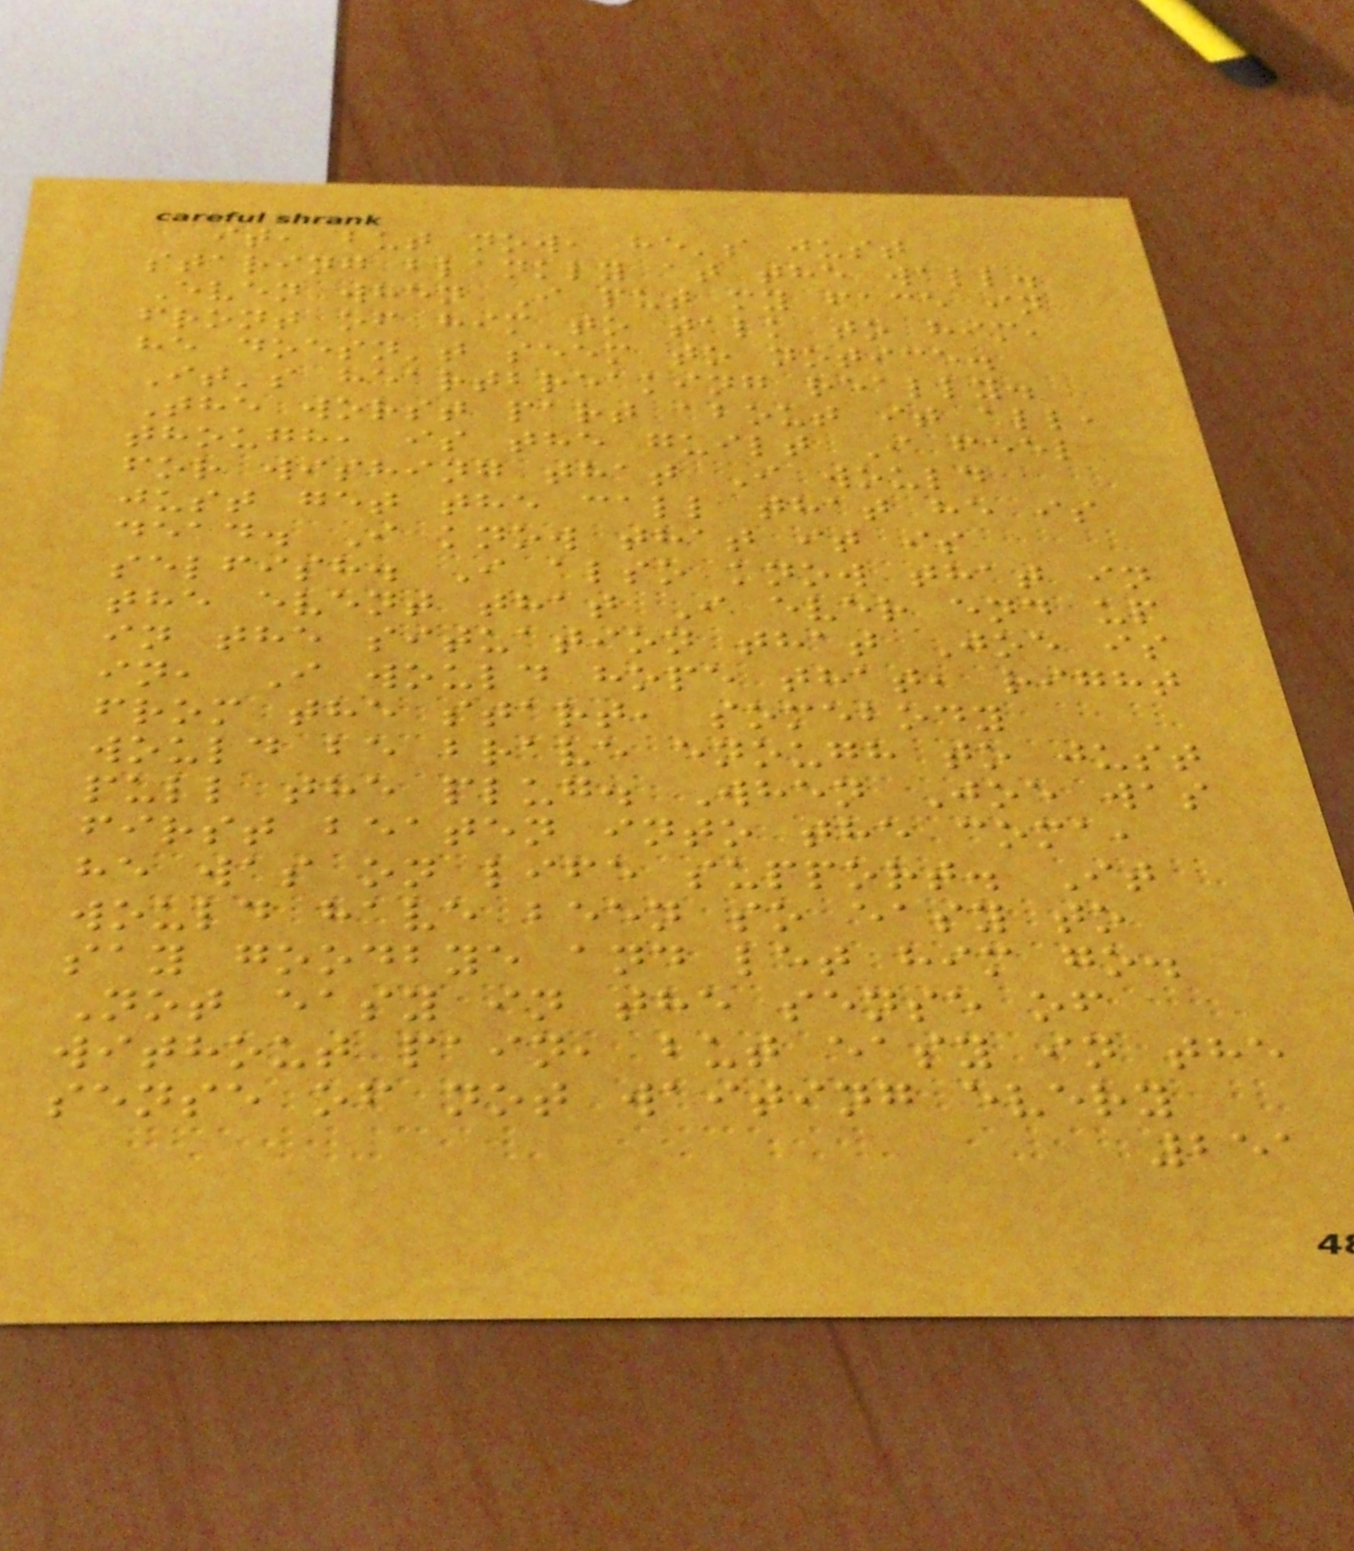it, but now, he's just
staring blankly at the wall.
Even when I put my face in
front of him to talk to him,
he doesn't seem to notice.
It's heartbreaking really.
The worst part about it all,
though, is the guilt I feel
for wishing that I would
just get the call that he is
dead. I know that it is
selfish. I also know that in
the event that I ever end up
in the situation that Joe is
in, I would hope that, right
from the start, somebody
would be brave enough to just
pull the plug. When Joe was
first beaten into the coma,
he was on life support. It
would have been so easy to
say goodbye and let him go.
Not easy in the sense of
without pain, but easy in the
sense of not waiting every
251
